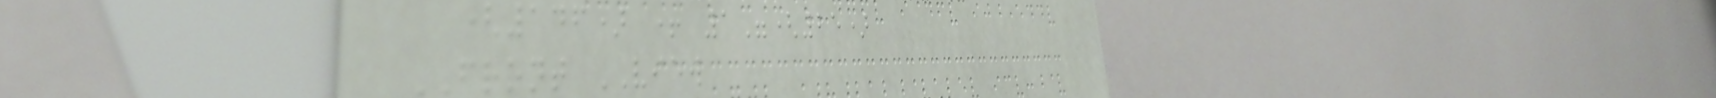(146) + 1"(25)
FRONT VIEW
